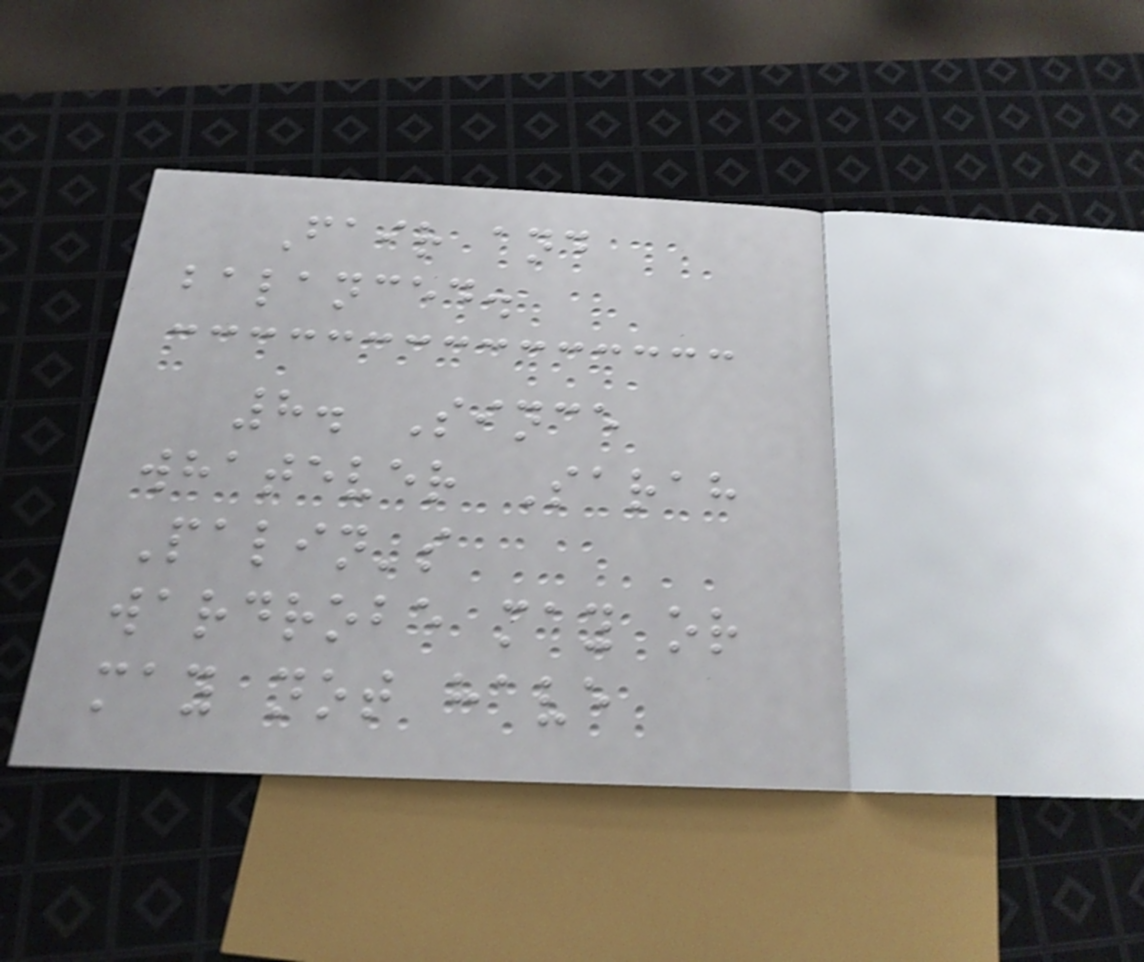Fair and
balanced.
8. Since
whatever Sarah
Palin's
wardrobe may or
may not have
